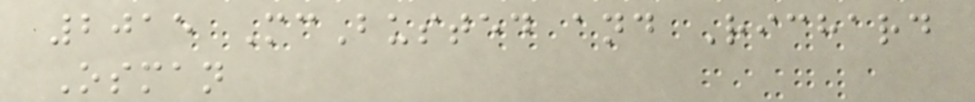2015 McBusted and Richard
Osman
